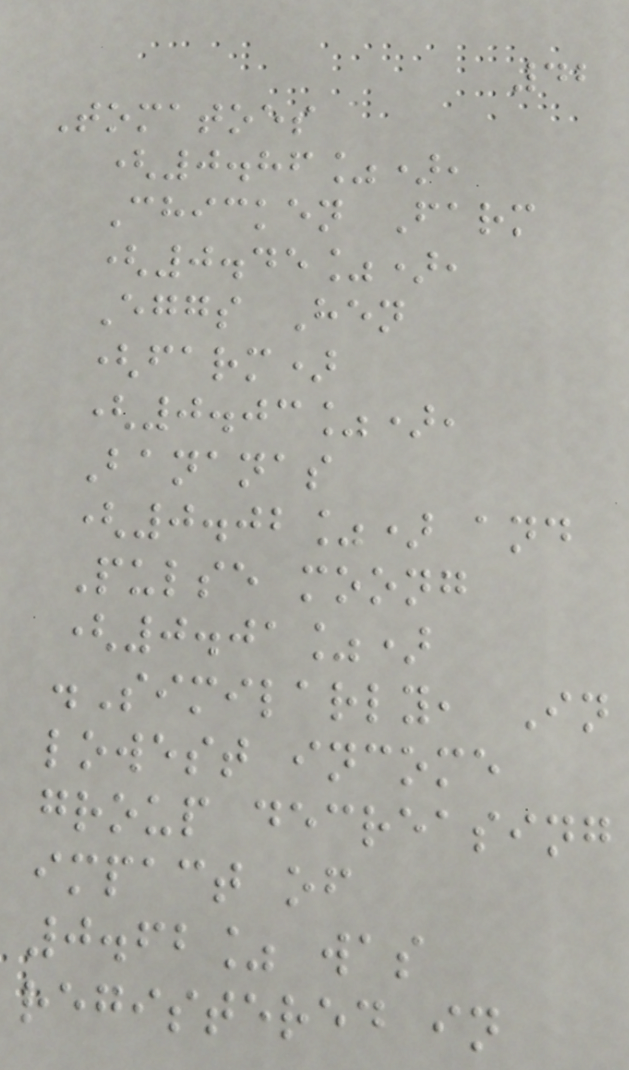42
Tomatoes
(0.86%),
Chicken Farm
(0.45%),
Eggs Hen
(farm)
(0.03%),
Bananas
(0.02%) and
Pulse moong
(0.01%)
.Similarly, In
lowest income
group decreasing
impact of
0.62% was
registered in
